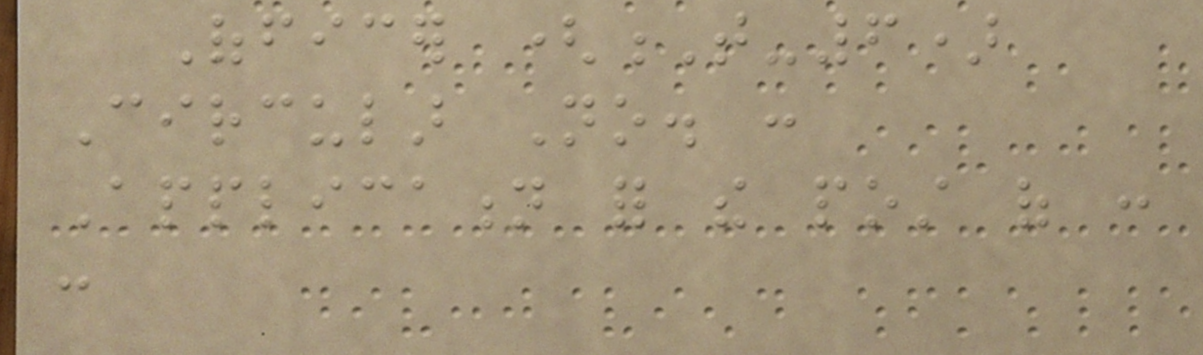Officer (T-6)
Circular No. :
Application for the post of :
:
